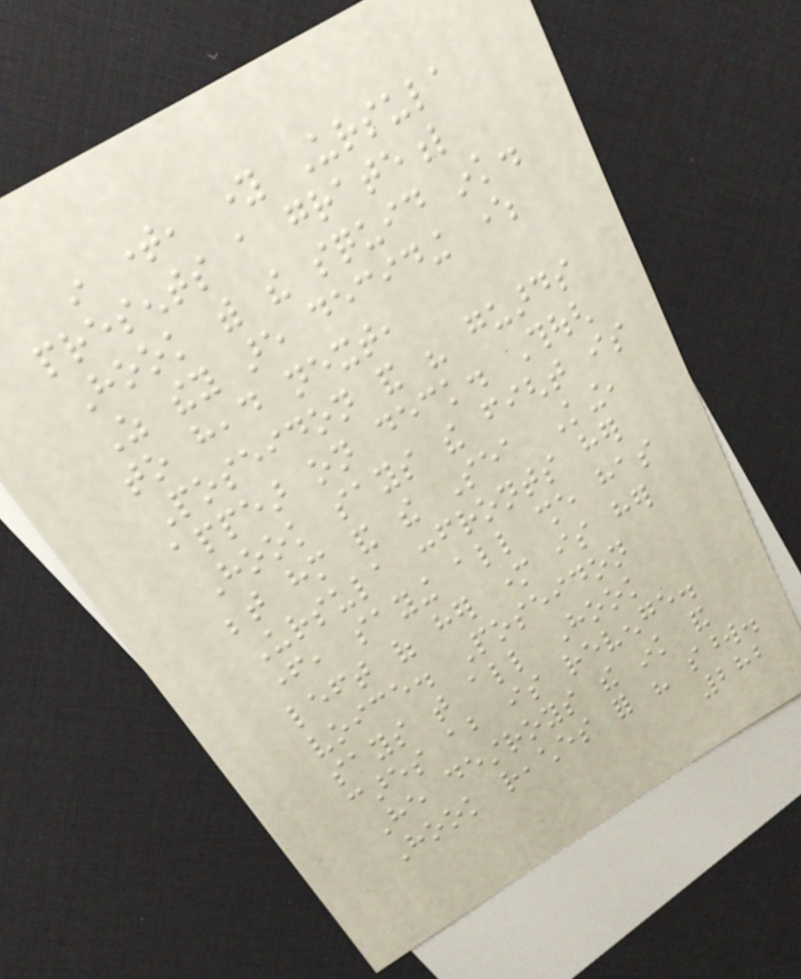in time, young Ursula
presents a grateful
Hook with the squid ink.
As they are deciding where
to head next,
Poseidon and his guards
appear on deck. Though
Hook says the fight is
between him and the Sea King,
Ursula confronts her
father, saying all she has
left of her mother is her
voice. Poseidon
says that all Hook
cares about is revenge.
He destroys the ink and
Hook reaches for his sword.
282
